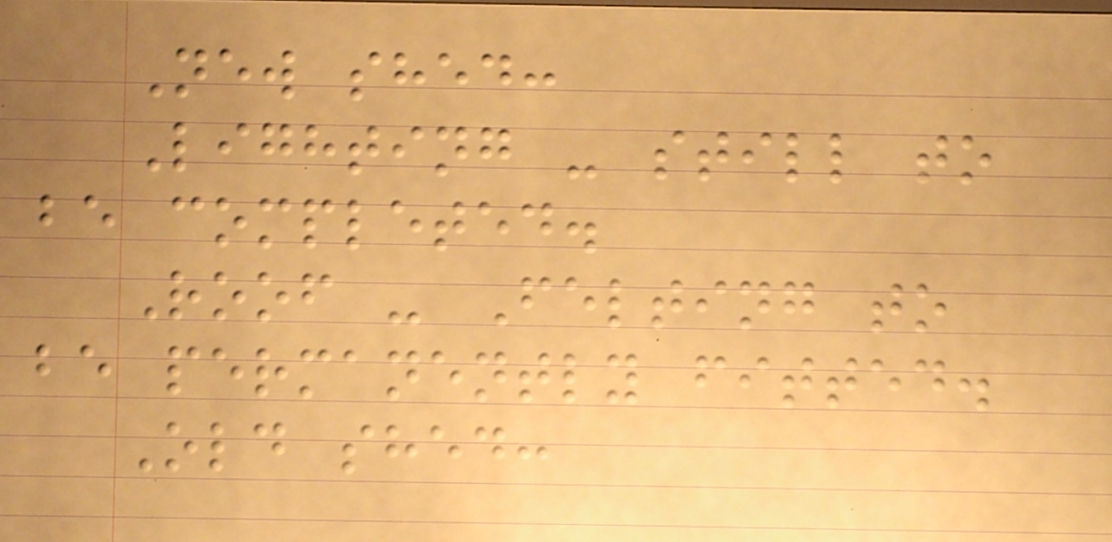New shed:
Lighting - still to
be completed.
Roof - Felting to
be permanently fitted.
Old shed:
